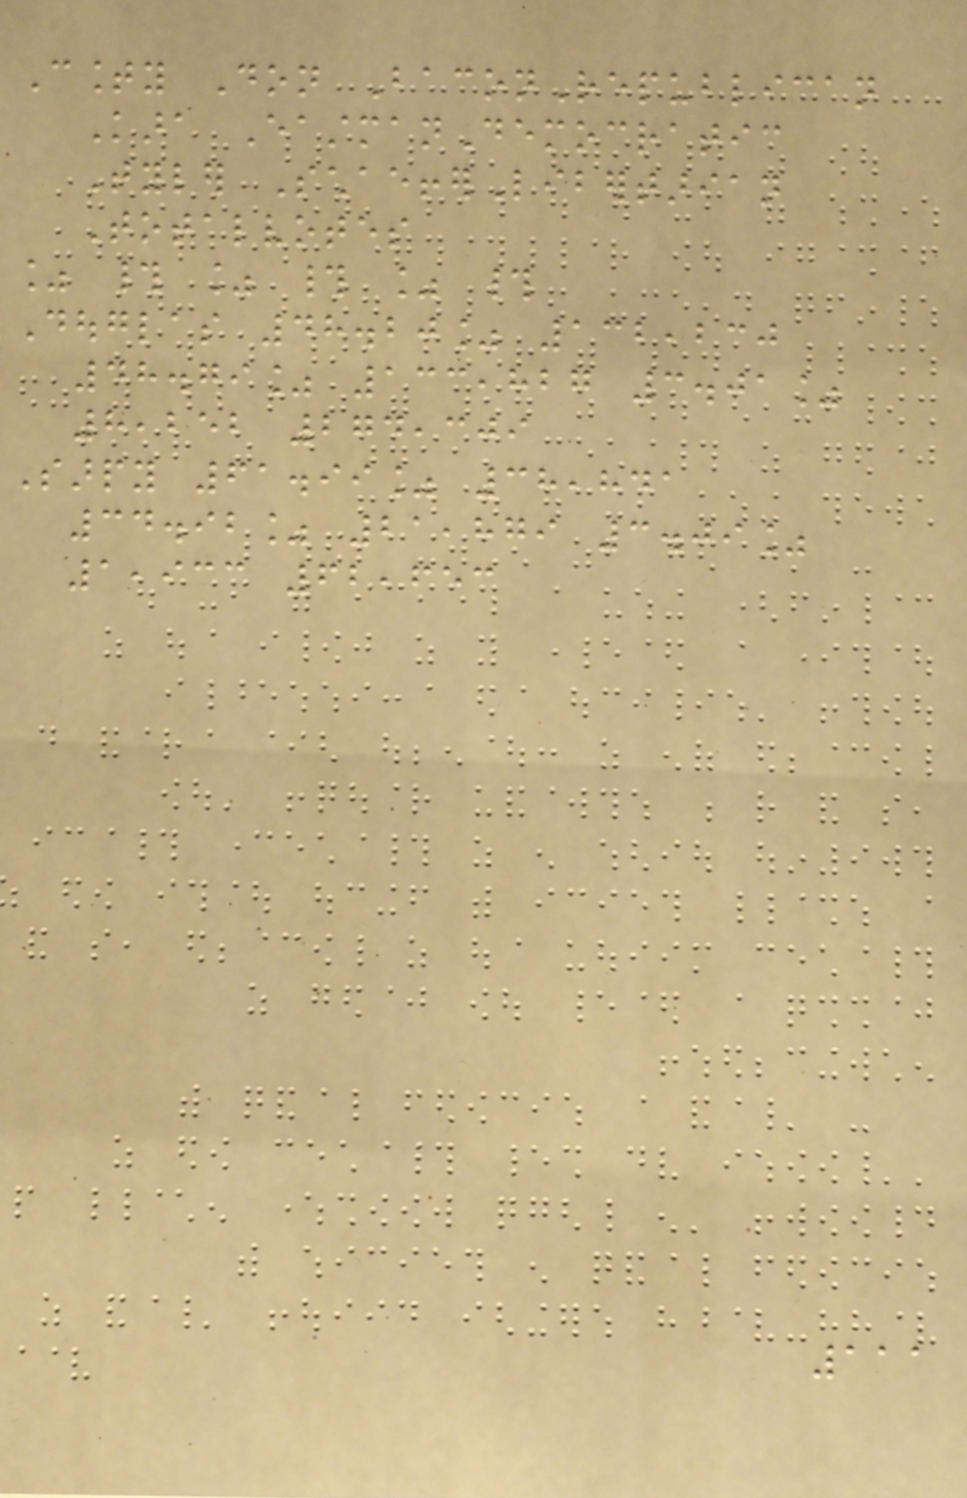County Don BaconRepublican
Kara EastmanDemocratic
Tyler SchaefferLibertarian
Totalvotes
% # % # % #
Douglas 48.20% 132,230
48.79% 133,827 3.01%
8,252 274,309
Sarpy 61.99% 38,841
34.92% 21,879 3.09%
1,933 62,653
111
